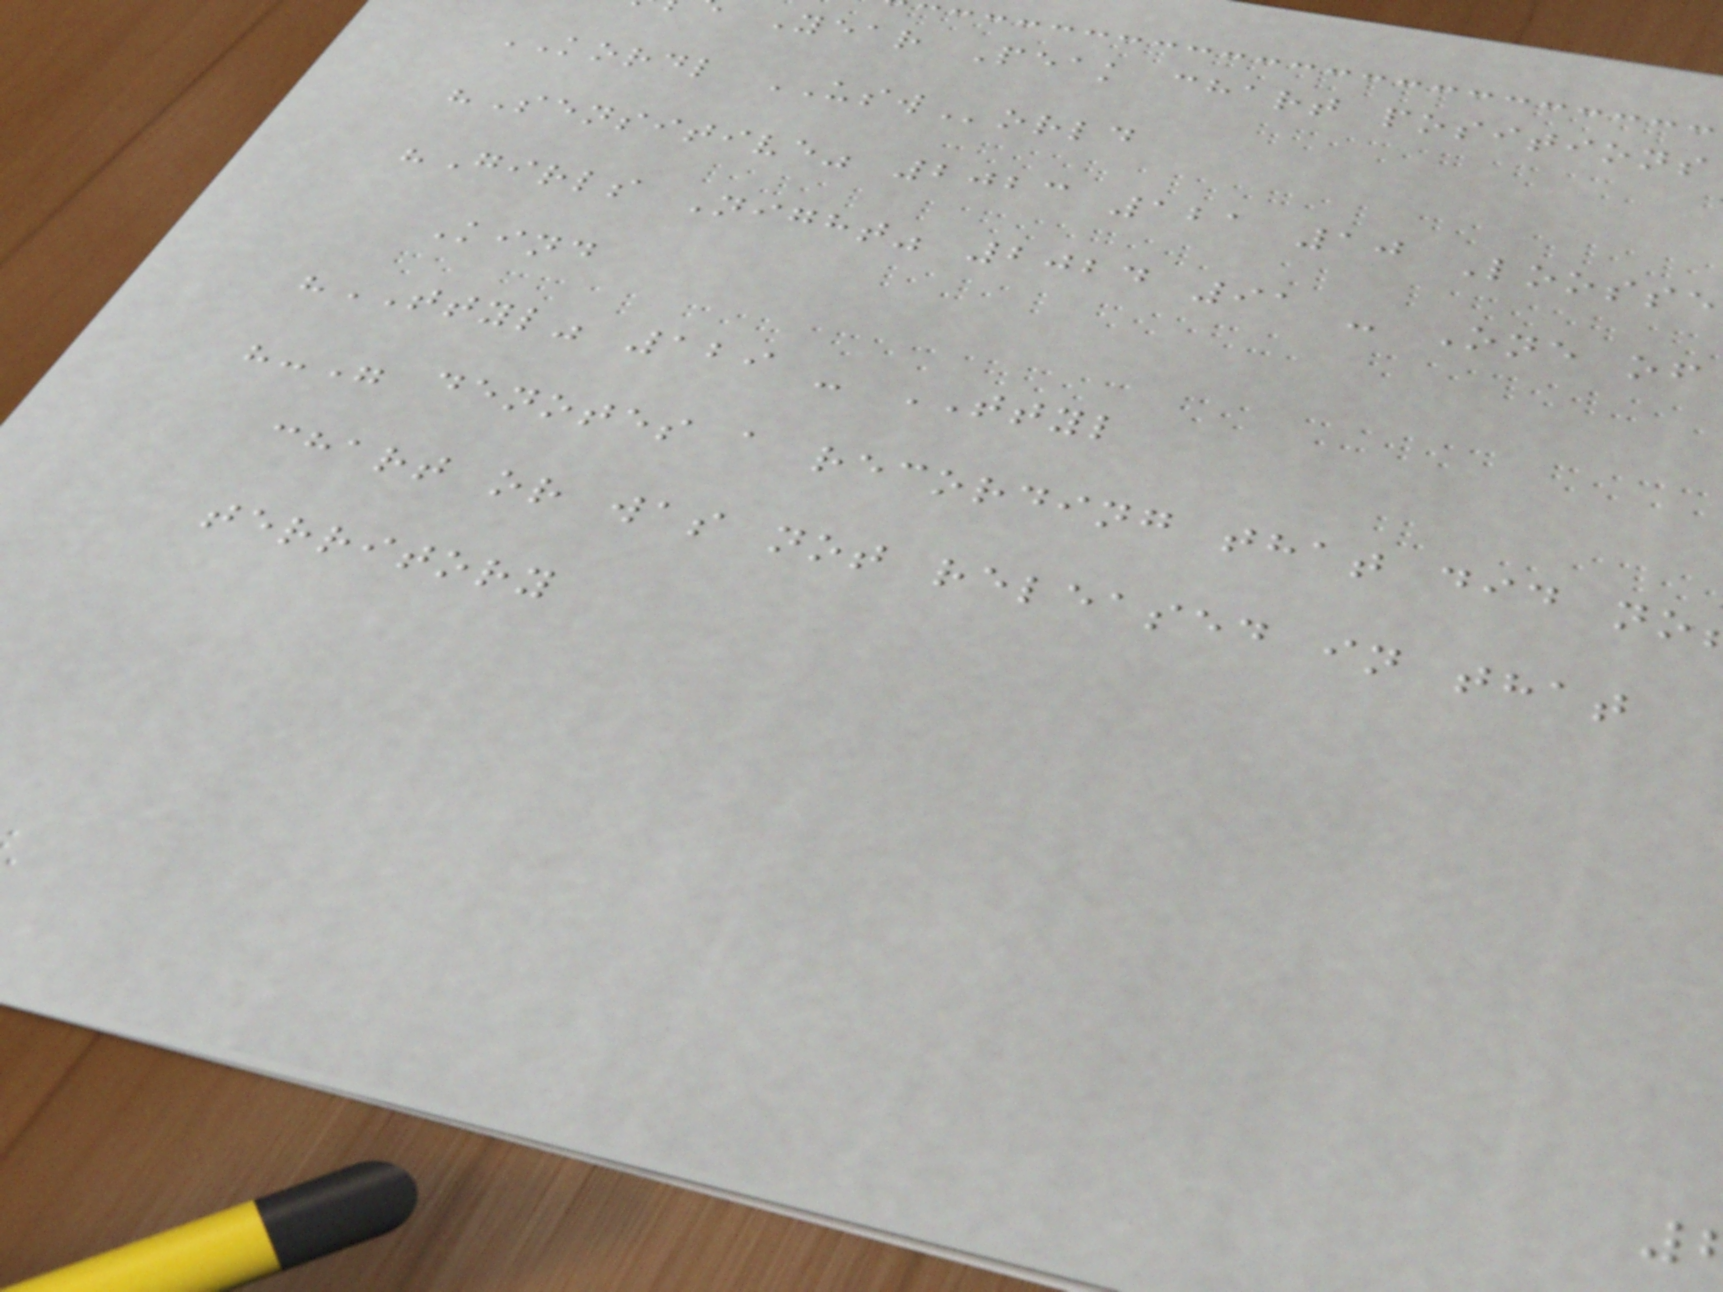Year Peak chart positions
KORDL USWorld
"Sensitive" 2023 121 10 Loosse
"Girls Night" 2024 91 - One of
Kind
"TTYL" 129 - TTYL
"-" denotes a recording that did no
chart or was not released in that
territory
